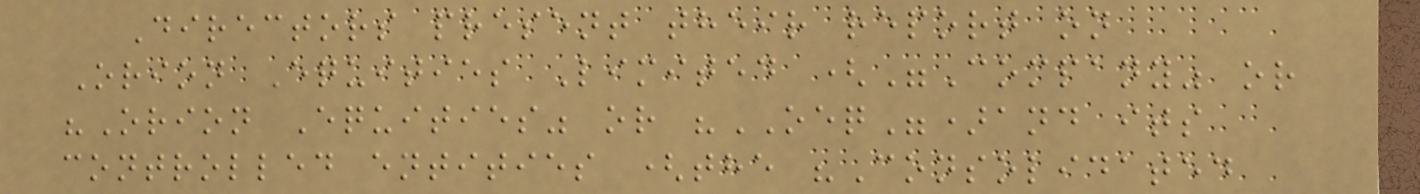Directors present their report on
Orion Equities Limited ("Company" or
"Orion Equities" or "OEQ")and its
controlled entities (the "Consolidated
